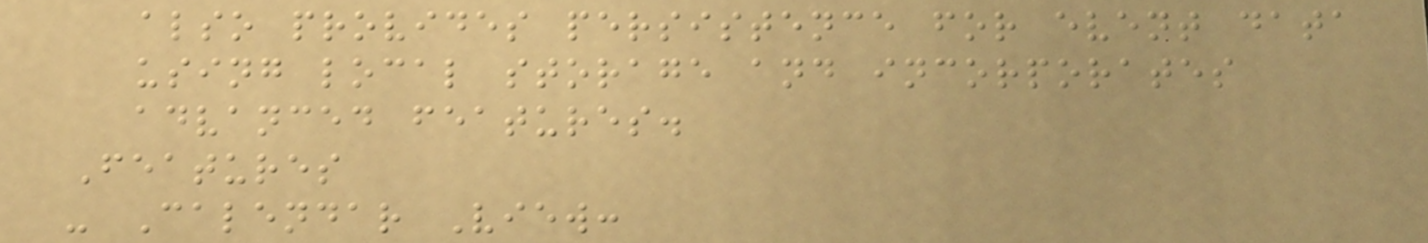also provides persistence for event data
using local storage and incorporates
advanced features.
Features
- Calendar View:
